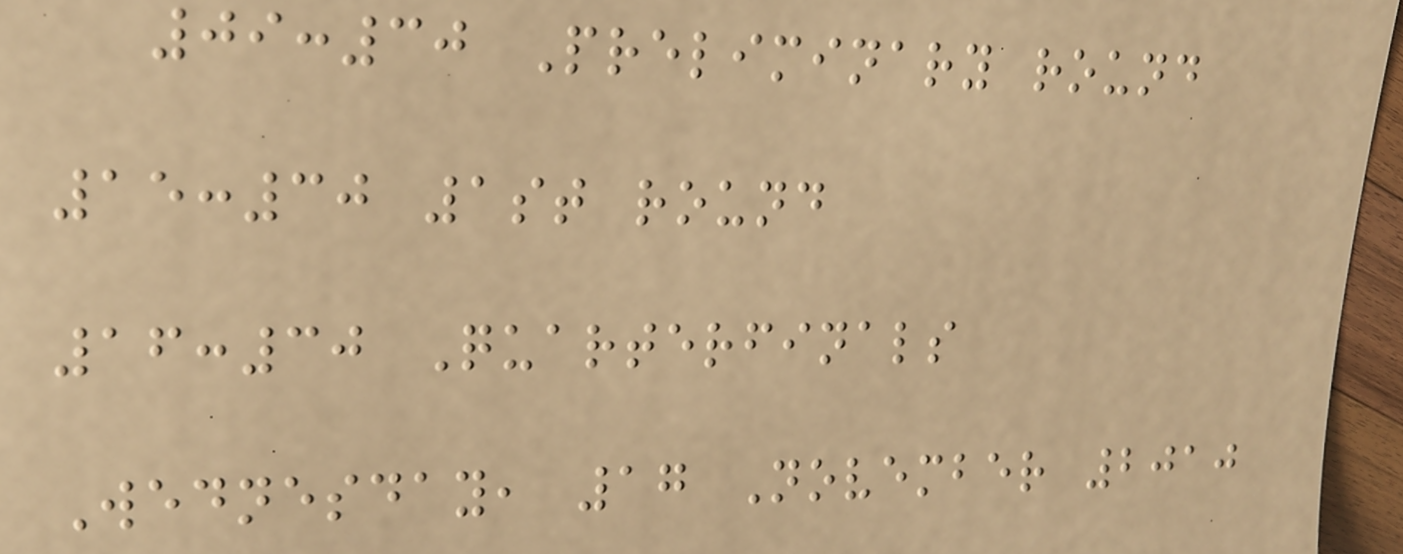09:30 Preliminary round
15:30 1st round
16:30 Quarterfinals
Wednesday, 17 November 2010
